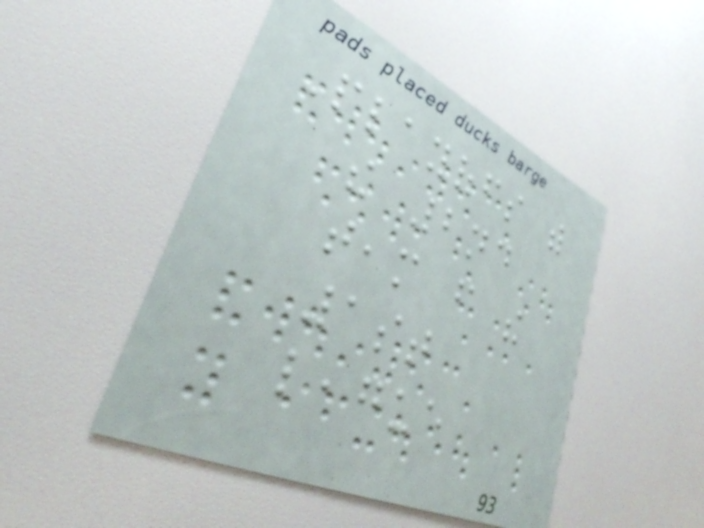Playoffs with
the 2nd
team from the
1st
league
